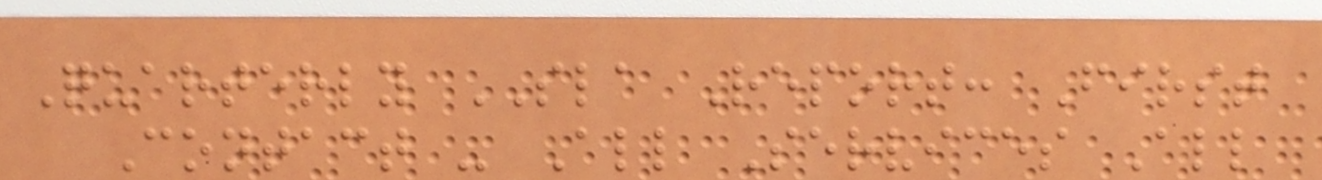Quarterly SLA Report: First
Contact - All Services All
